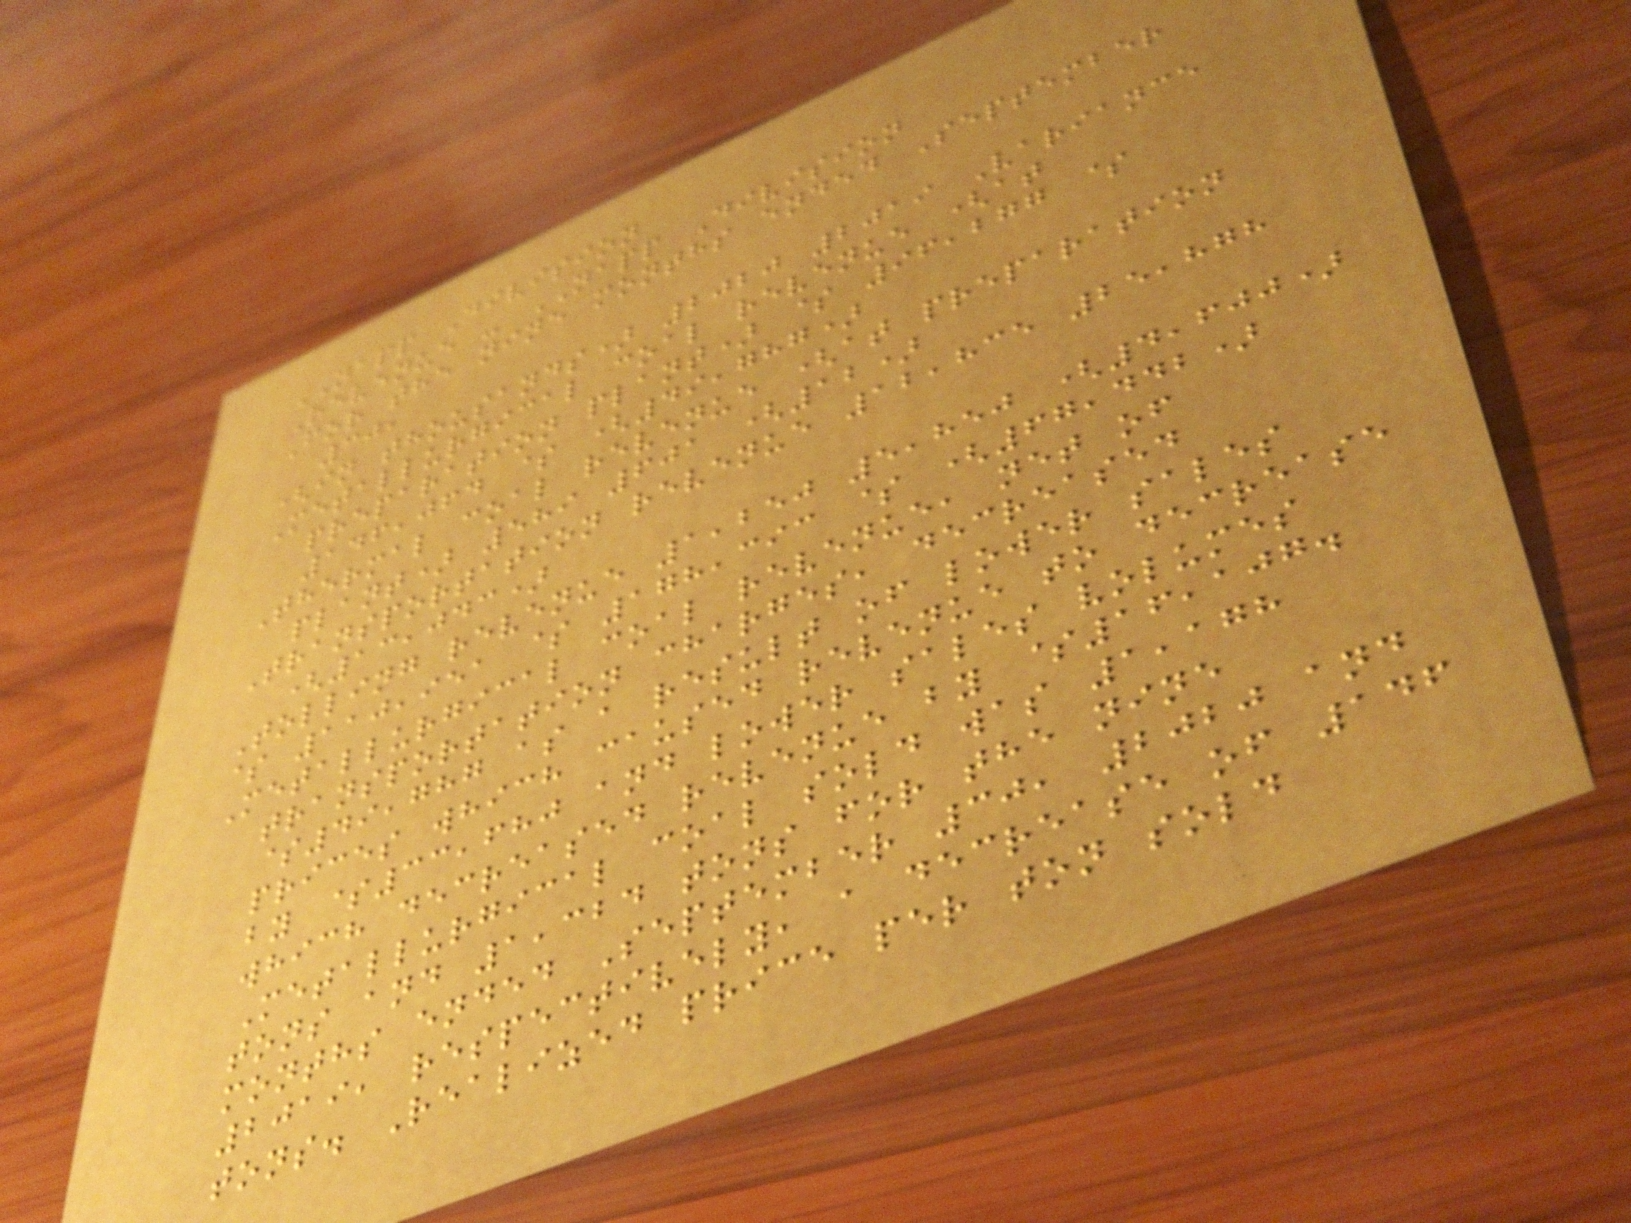NAPP Division
Revenue - NAPP Division
For the nine months ended September
30,
(in thousands) 2020 2019 Variance
Metallurgical coal revenue (at
preparation plant) $ 96,277 $
146,064 $ (49,787)
Thermal coal revenue (at preparation
plant) 589 601 (12)
Transportation revenue 12,835 25,878
(13,043)
Tolling revenue 1,250 5,850 (4,600)
$ 110,951 $ 178,393 $ (67,442)
Metallurgical coal revenue, net of
transportation charges, decreased
$49,787 as a result of lower sales
prices which caused revenue to decrease
by $33,680 and lower sales volumes
which decreased revenue by $16,107.
Metallurgical coal sold was 1,178
tons and 1,324 tons for the nine
months ended September 30, 2020 and
2019, respectively, a decrease of 146
tons. Realized price per ton sold
